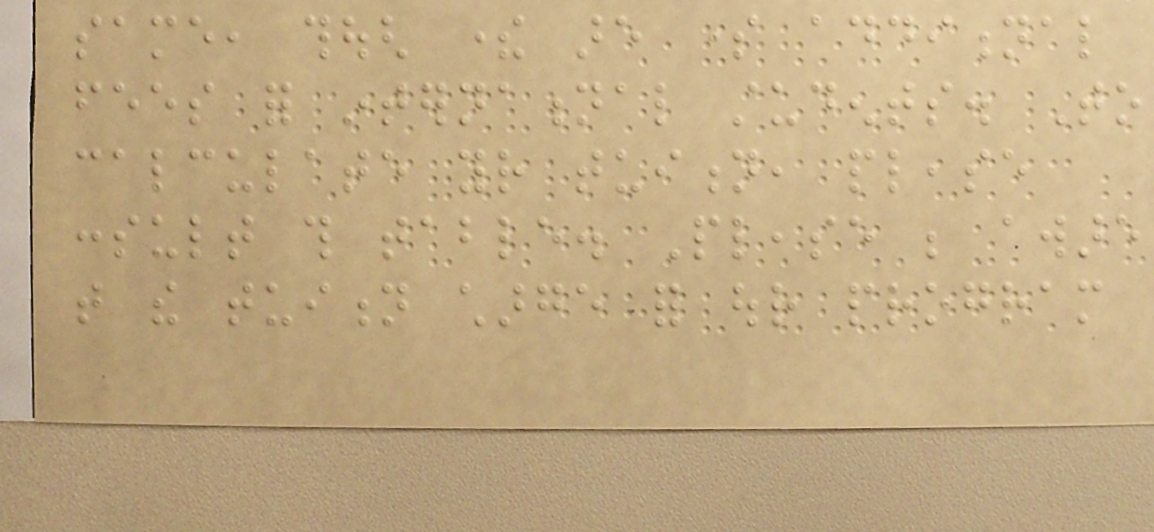same, though there are some additional
fees for international students. To
calculate your tuition, please
consult this table. Please be aware
that the tuition charge for our program
